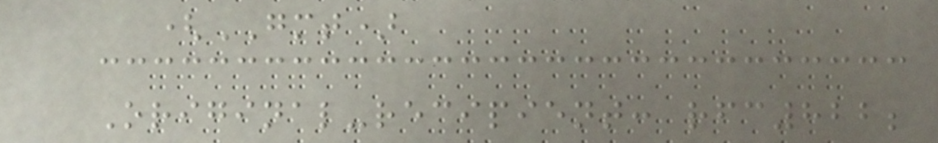(GMT)
Original-recipient: rfc822;
